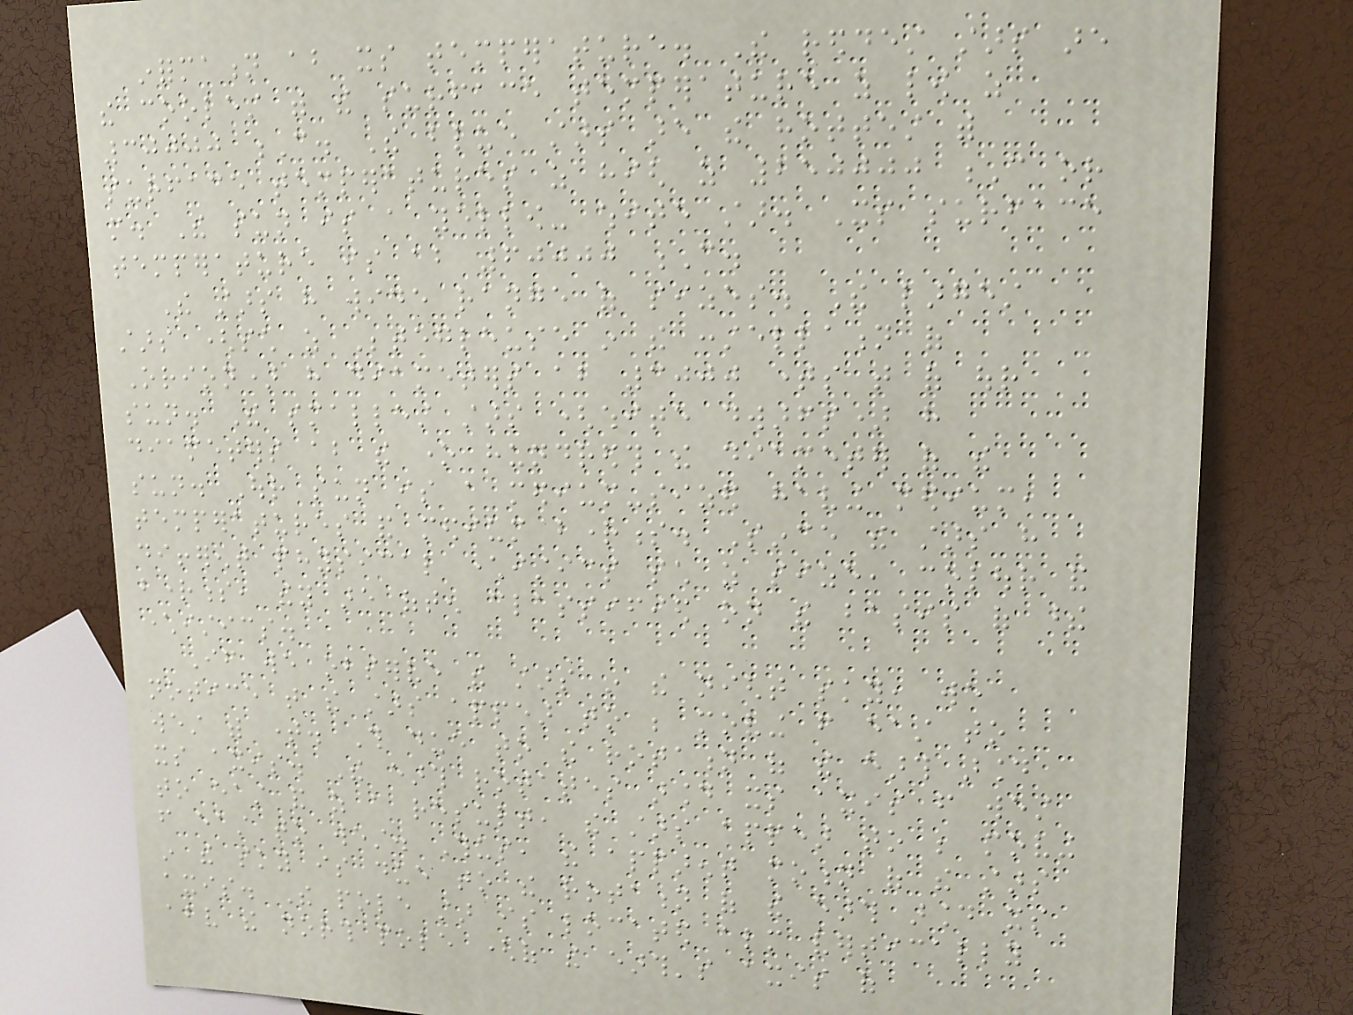information about its temperature. The reddest stars are
the coolest with the surface temperature as low as
30000 C. The blue stars are the hottest with
surface temperatures as high as 250000 C or
more. The sun is a yellow- white star. Its surface
temperature is about 60000 C.
The stars have wide range of sizes. The largest
stars (such as Betegleuse in the constellation of
Orion) have diameters about 3000 times that of our
sun. The smallest stars (white dwarfs) have
diameters about the one hundredth the diameter of the
sun. Our sun is a medium-sized having medium,
temperatures and medium brightness. Since the stars have
different physical characteristics such as size, colour and
brightness, they are often classified on the basis of these
characteristics.
If we observe the stars in the night sky, we
notice that the stars appear to be moving from east to
west with time. This due to the rotation of the earth around
its axis. The earth rotates around its axis from west
to east and as a result, the stars appear to be moving
from east to west. Thus, the apparent motion of the stars
in the sky is due to the rotation of the earth around its
axis. The pole star is located almost vertically
above the north pole (of the earth's axis of
